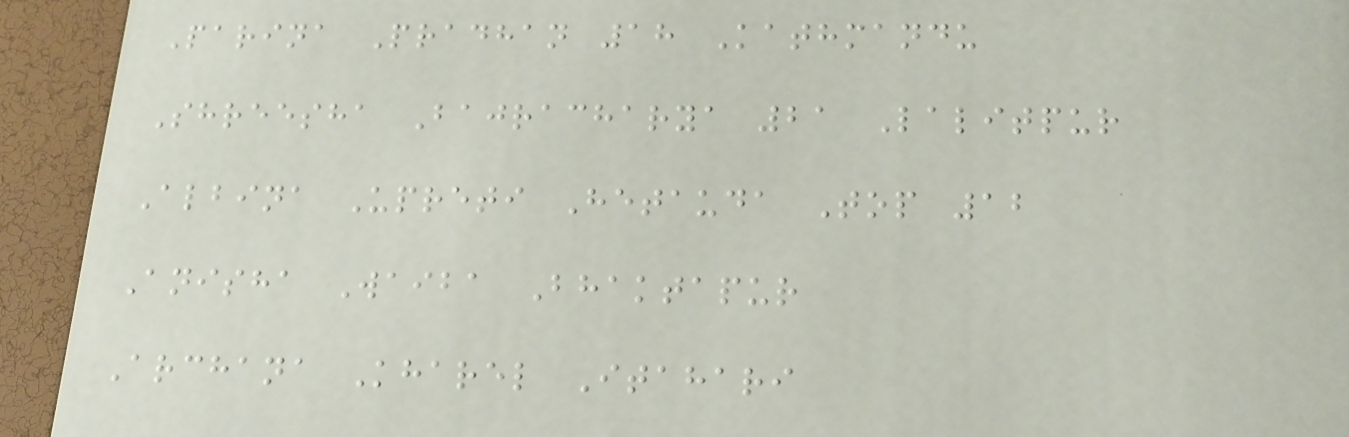Parina Pradhan 18 Kathmandu
Shreesha Bajracharya 21 Lalitpur
Albina Upreti Hetauda Top 12
Anisha Waiba Bhaktapur
Archana Kharel Itahari
